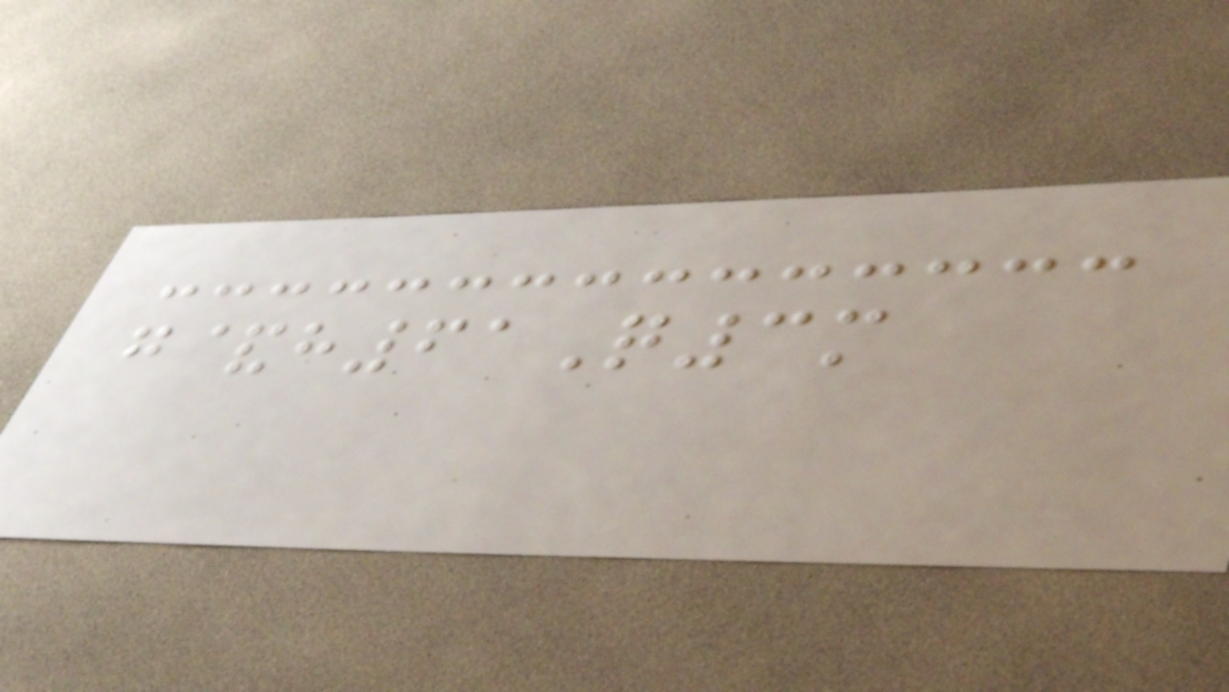g&h61Q3m
